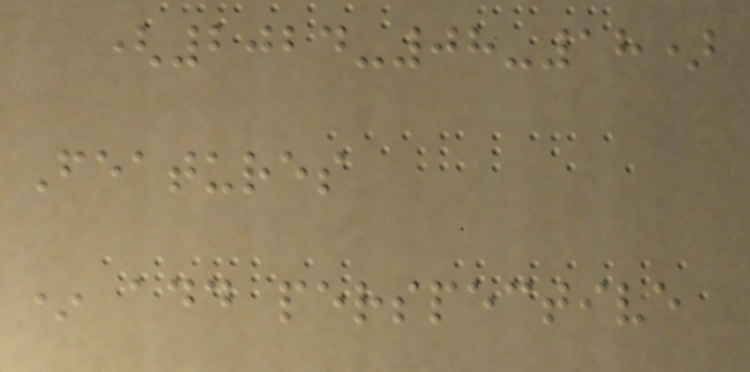(2024-08-18)
Features
* add perspective
